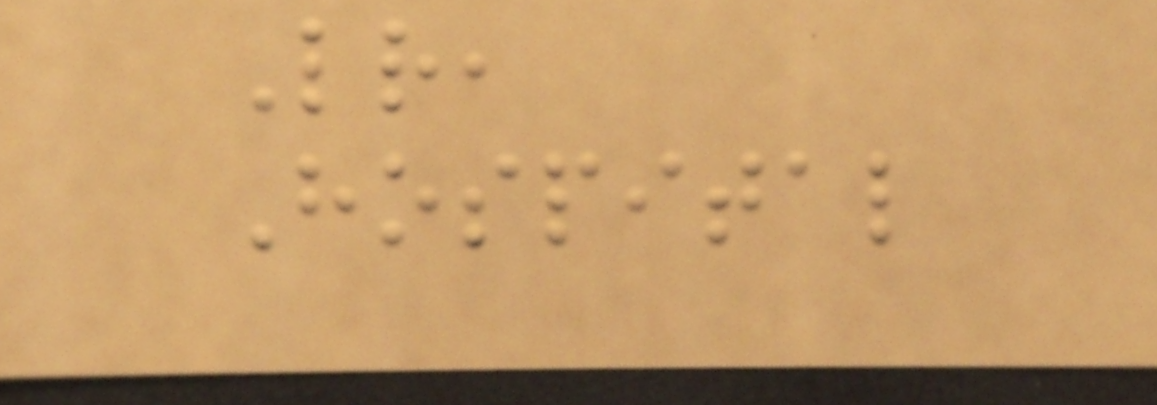Letter,
Hospital
